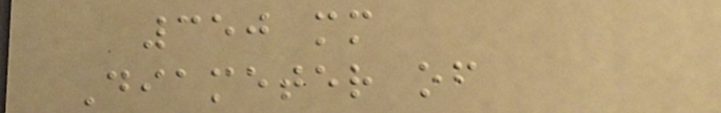350 mm
Diameter of
